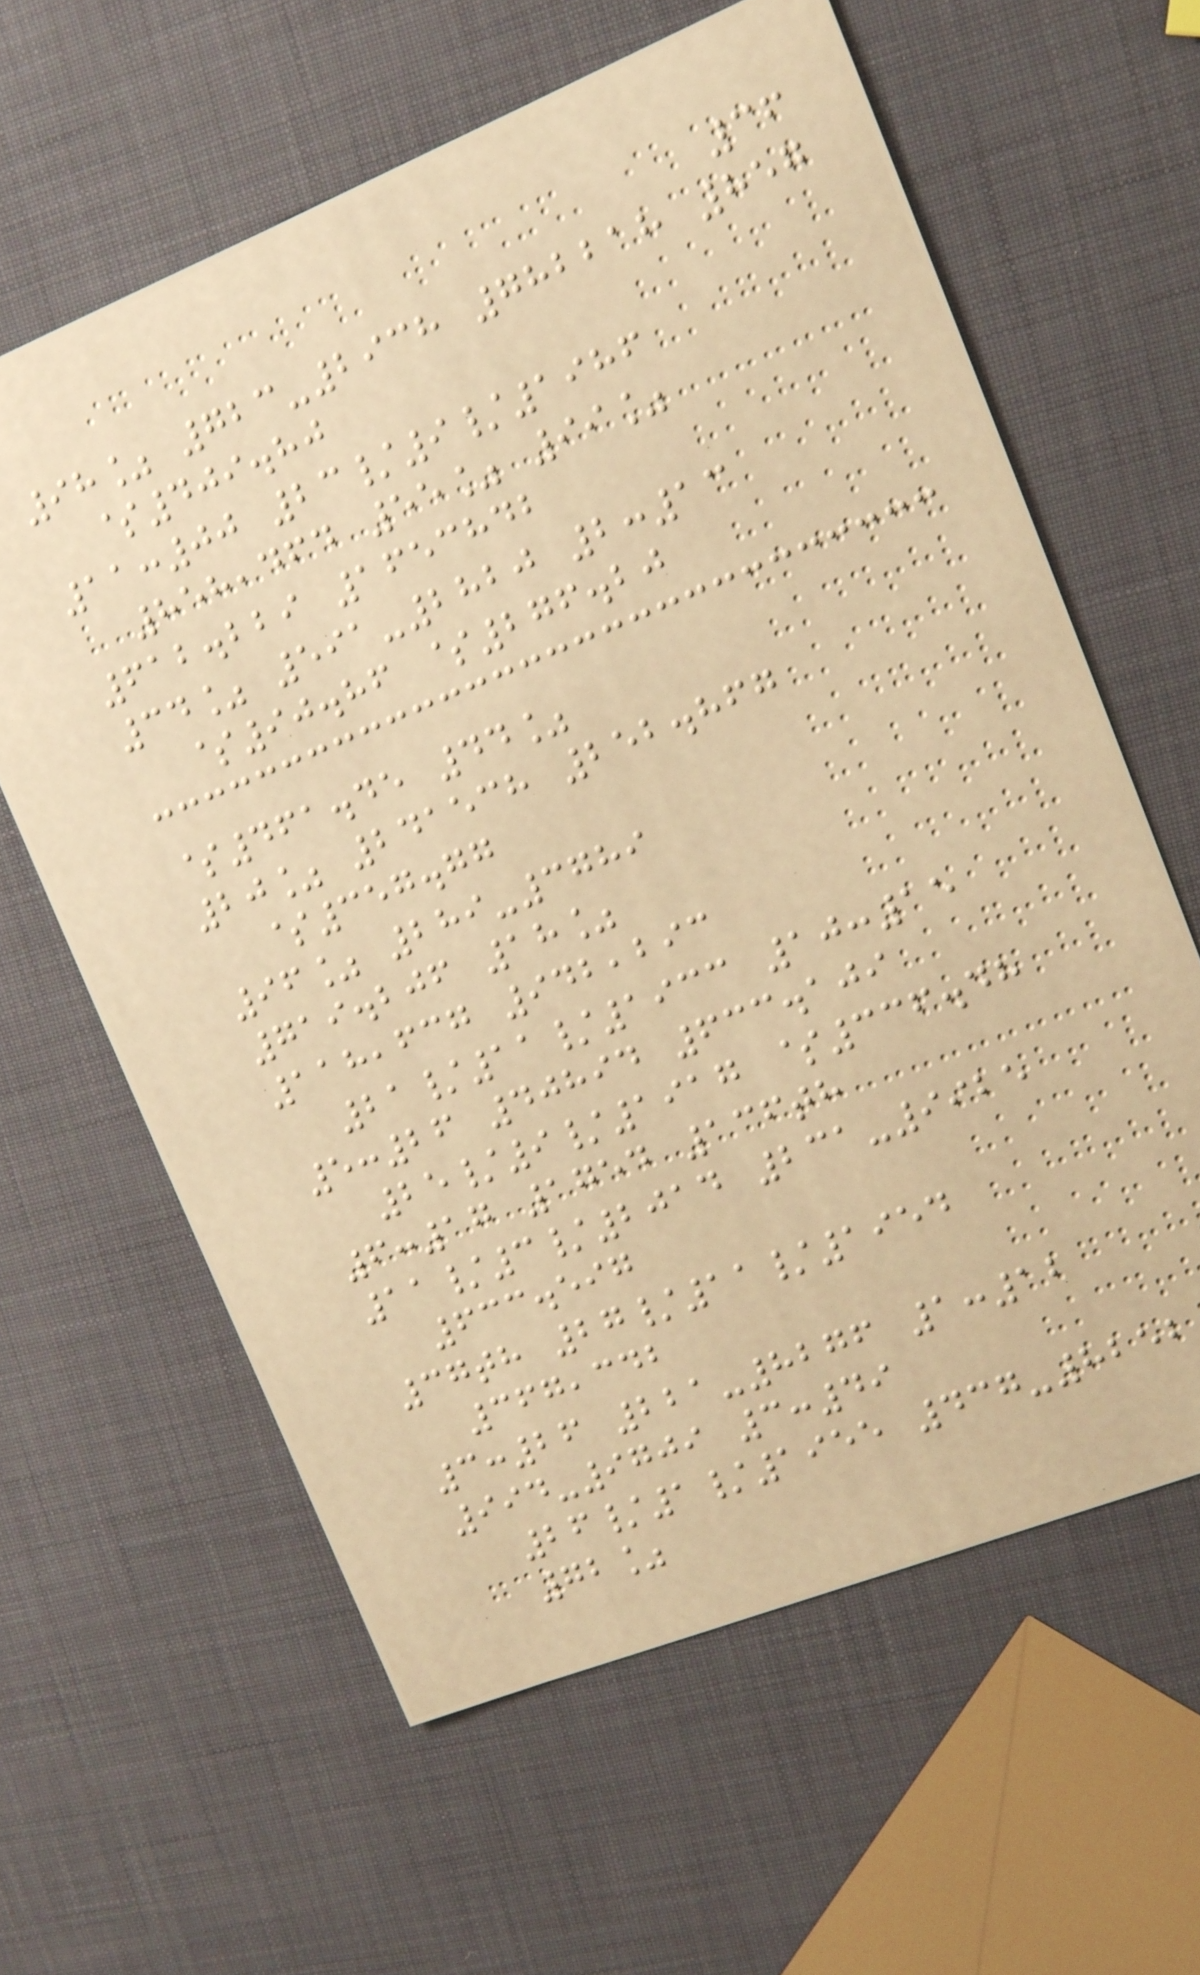36
98% 723-2938 782218 857
$409.80
11:00 23/9/1986
858,464 55% 99%
612.229 1653842
34% 591-2820 2:13
$90.86 $276.20
$461.45 44%
20% 241538 252.867
$357.77
96% 289-3789
719.206 18%
118,637 942,293
21/11/1933 10:15
5:26 40894 633.109
25/9/1917 $336.48
6:17 1754 136th
11/3/2014 231-9925
633.597
37th 27/11/1954
367,342
3:26 221-8276 1:12
994-9709 3:49
26/1/1955 437-8252
72%
